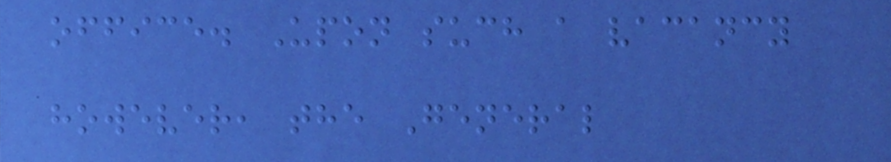office. Upon such a vacancy
however, the General
